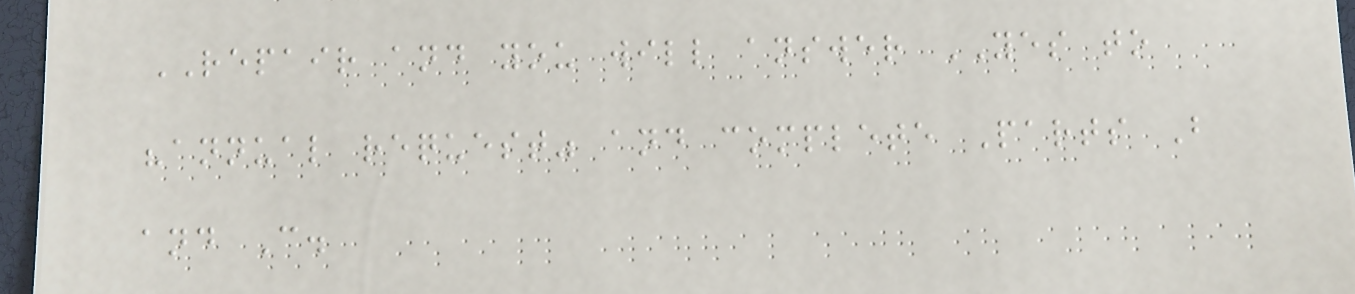REPAIR and you will answer YES to
"annual request" and complete Parts B
and C.
